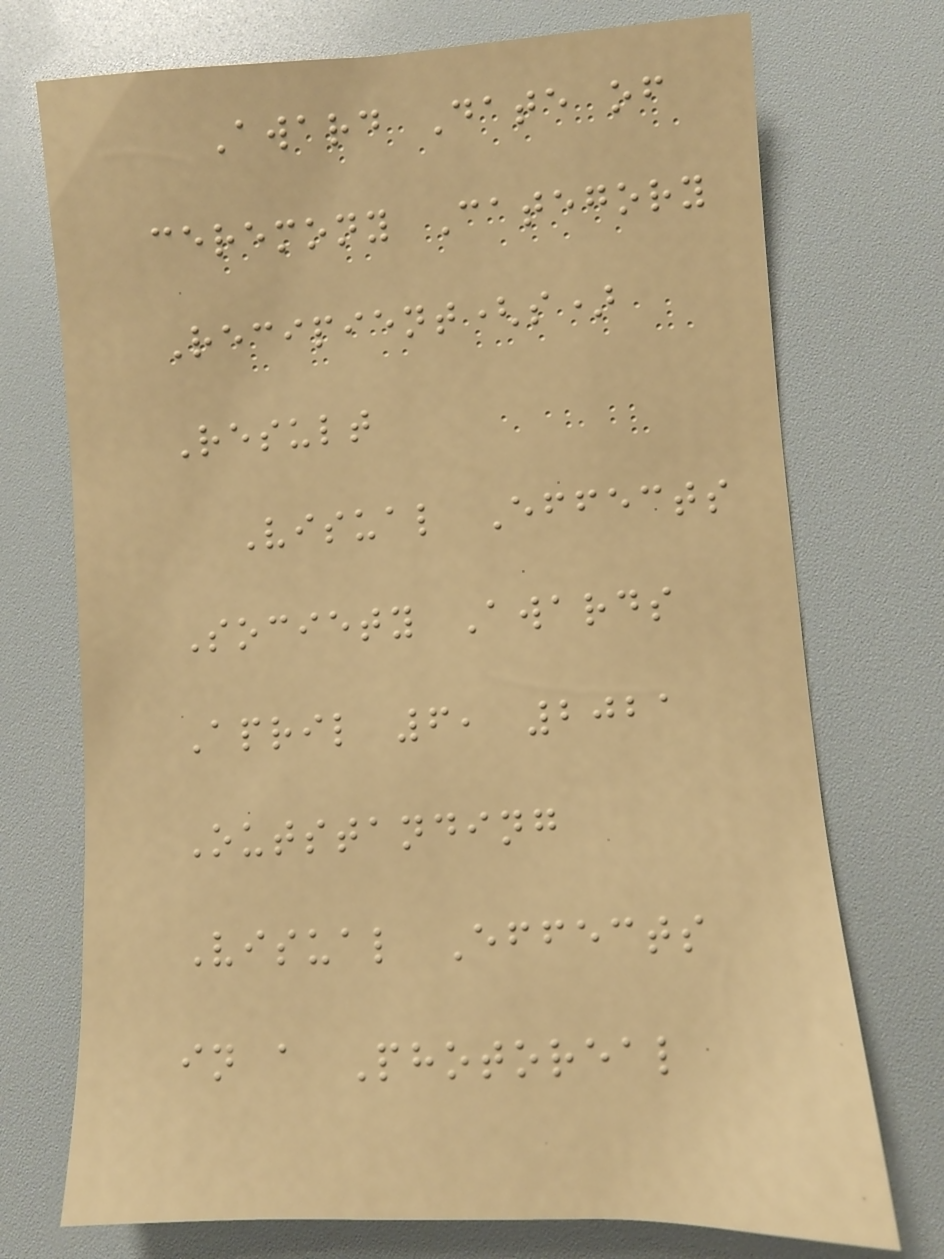Award Date of
ceremony Category
Recipient(s)
Result
Visual Effects
Society Awards
April 6, 2021
Outstanding
Visual Effects
in a Photoreal
